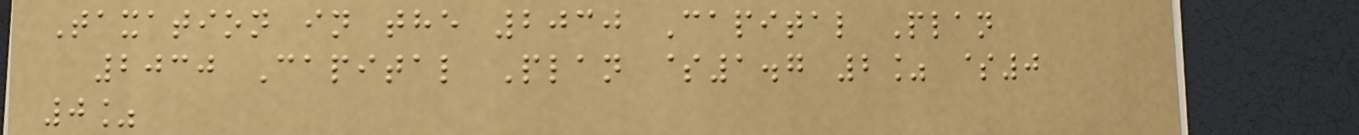Taxation in the 2030 Capital Plan
2030 Capital Plan $1.7 2% $0
0%
